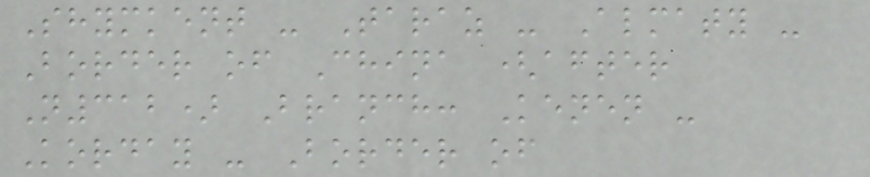Shymkent - Taraz - Almaty -
Border of China (after
N312) Branch: Kenen -
Korday - Border of
